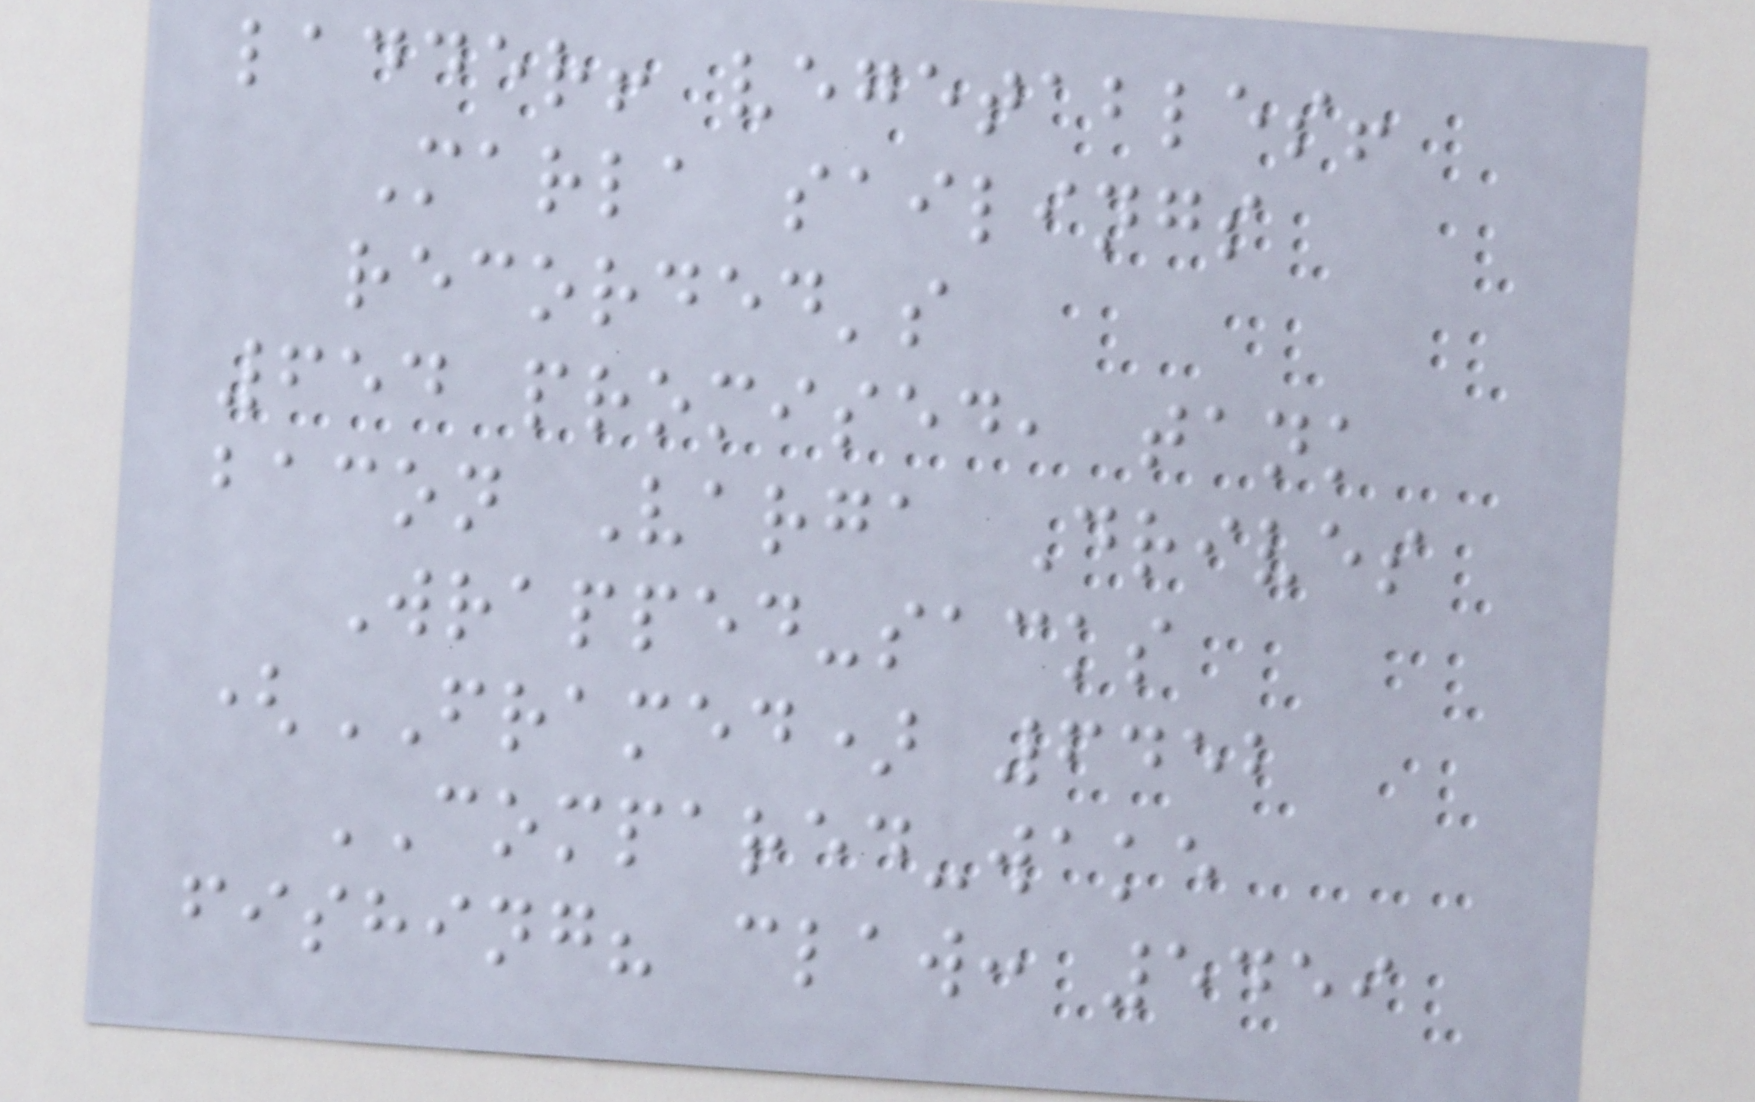ladder! vegetables!
Marla sailings
recorded's
654 promised, tank
bacon Varga Drives
Wrapped-sacks
(FRAMED) 6452
COMPARED-wake
fishing? claw: 5459
